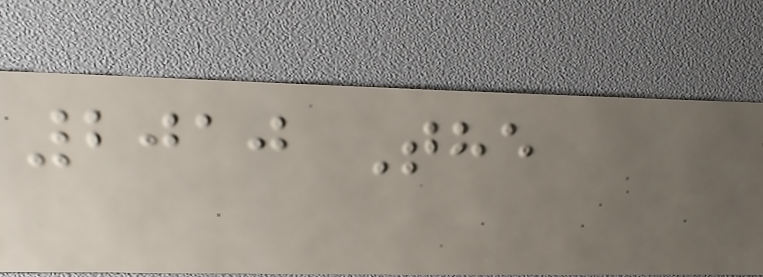2010 The
